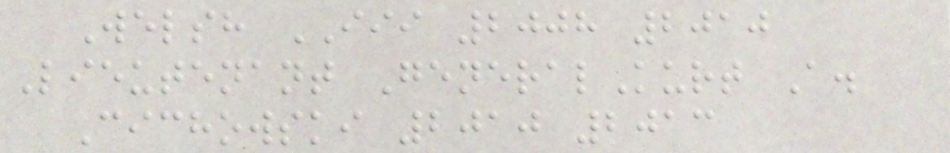Welsh III 2008 2010
Lieutenant GeneralKurt A.
Cichowski 2010 2013
